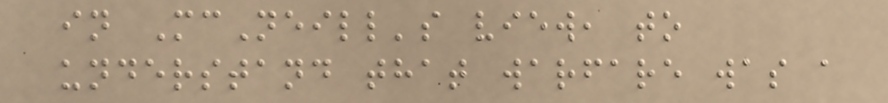in McNeill's view, to
understand that warfare was a
